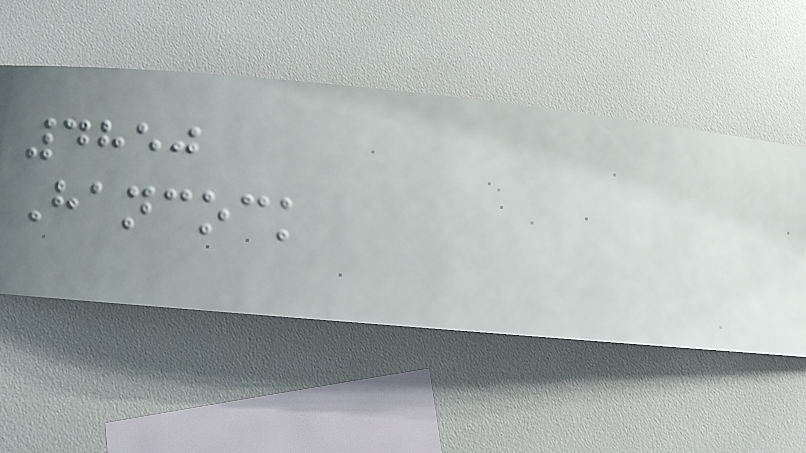4850
Hancock
